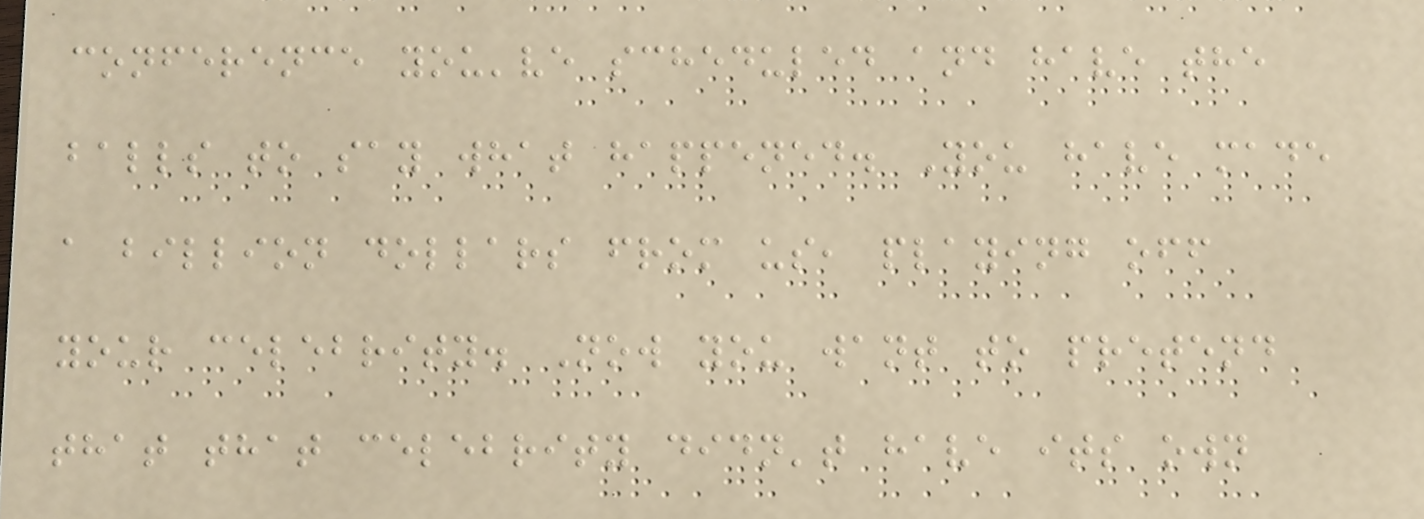conference you've scheduled and have the
balls to say what happened. You have made
a billion dollars from us, playing off
your celebrity. Now you want to pretend
that that celebrity didn't have its own
